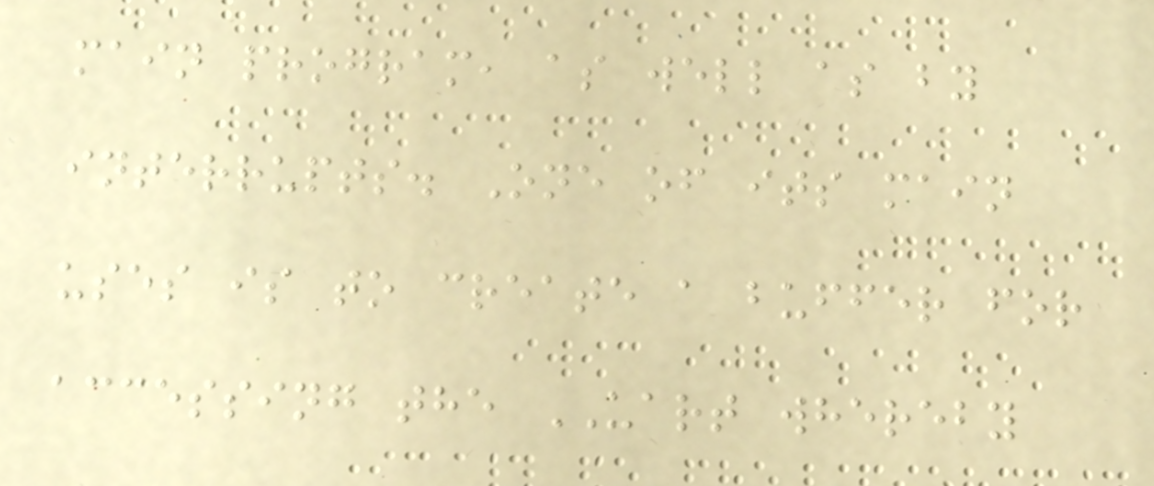main program, as well as by
interrupts. One of its main
uses is to create a buffer for
accessing the UART whereby
